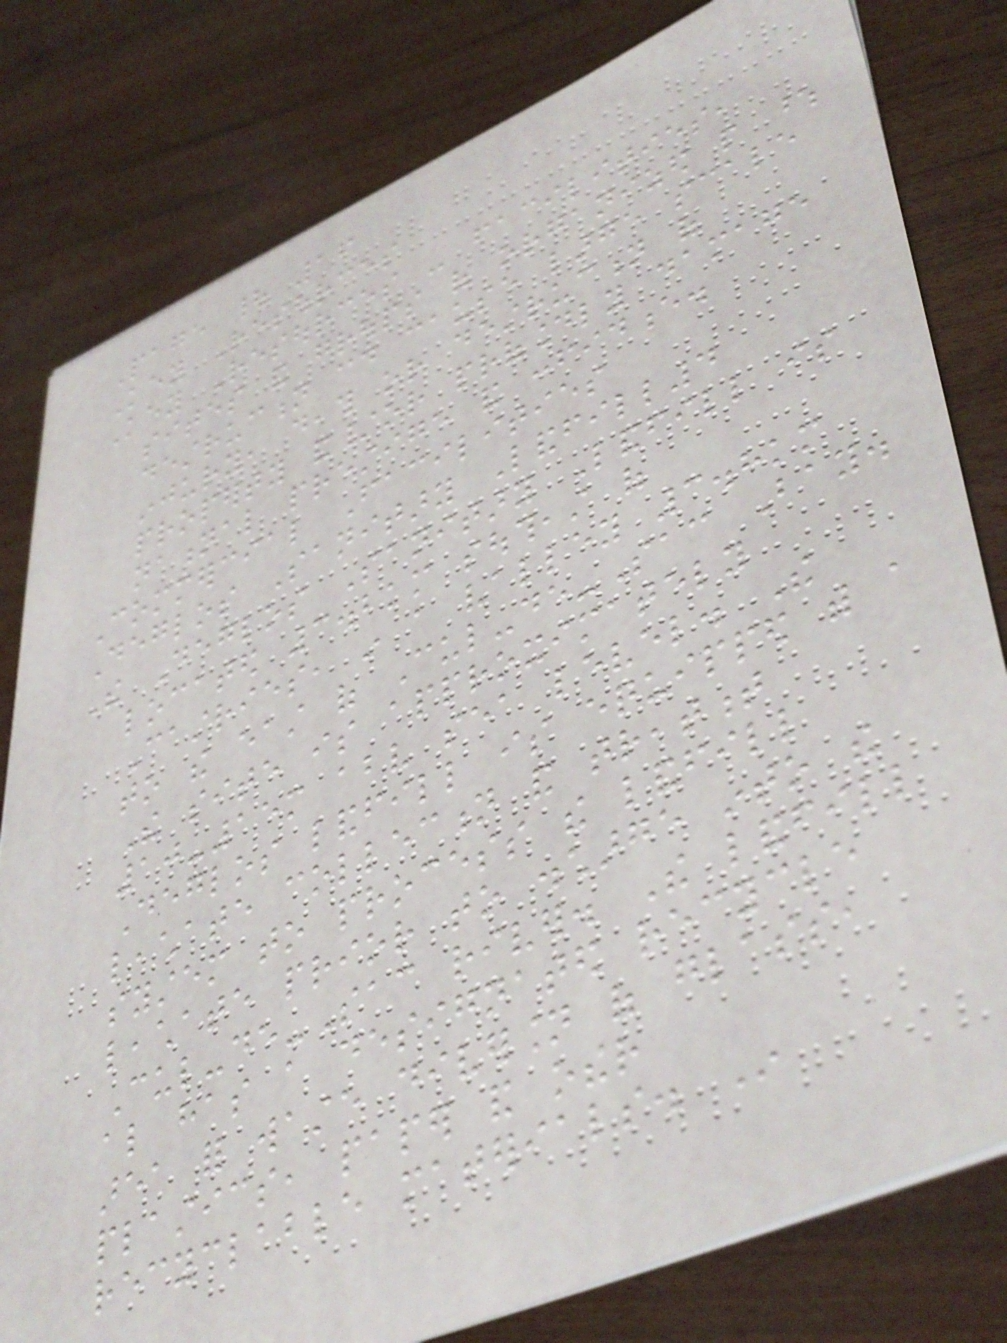Page | 16
Key Resources
Key Resources - facilities,
sites and groups of organized people whose
destruction could cause large scale
injury, death or destruction of
property and/or profoundly damage
national prestige and confidence.
Commercial Facilities
Deglos Sanitary Landfill4
The Deglos Sanitary Landfill is
located 3.2km southeast of
Castries, in a valley 3.8km
to the east of Cul-de-Sac Bay.
The site is approximately
10-15m above sea level. The
Deglos landfill is equipped with a
leachate collection and treatment
system to process the landfill
leachate prior to discharge into the
Cul-de-Sac river. The landfill
also has a designated recycle
area for waste diversion of glass,
plastics, paper and other
recyclable materials. In
